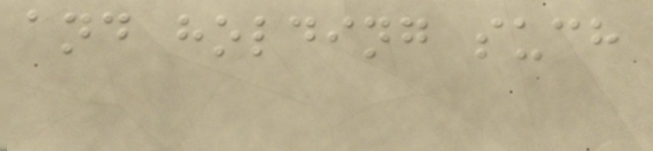and holding such
